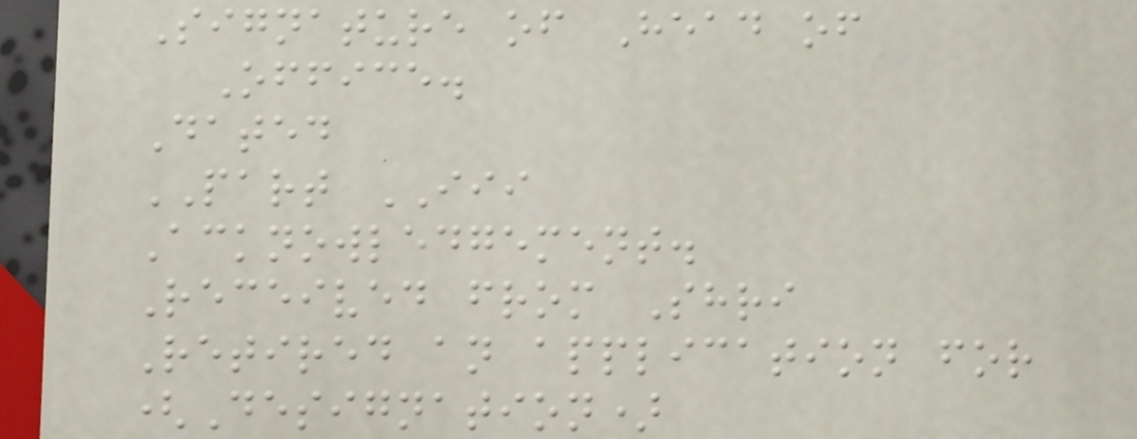Signature of Head of
Office.
Dated
PART III
Acknowledgement.
Received from Shri
Retired an application for
(Designation)
